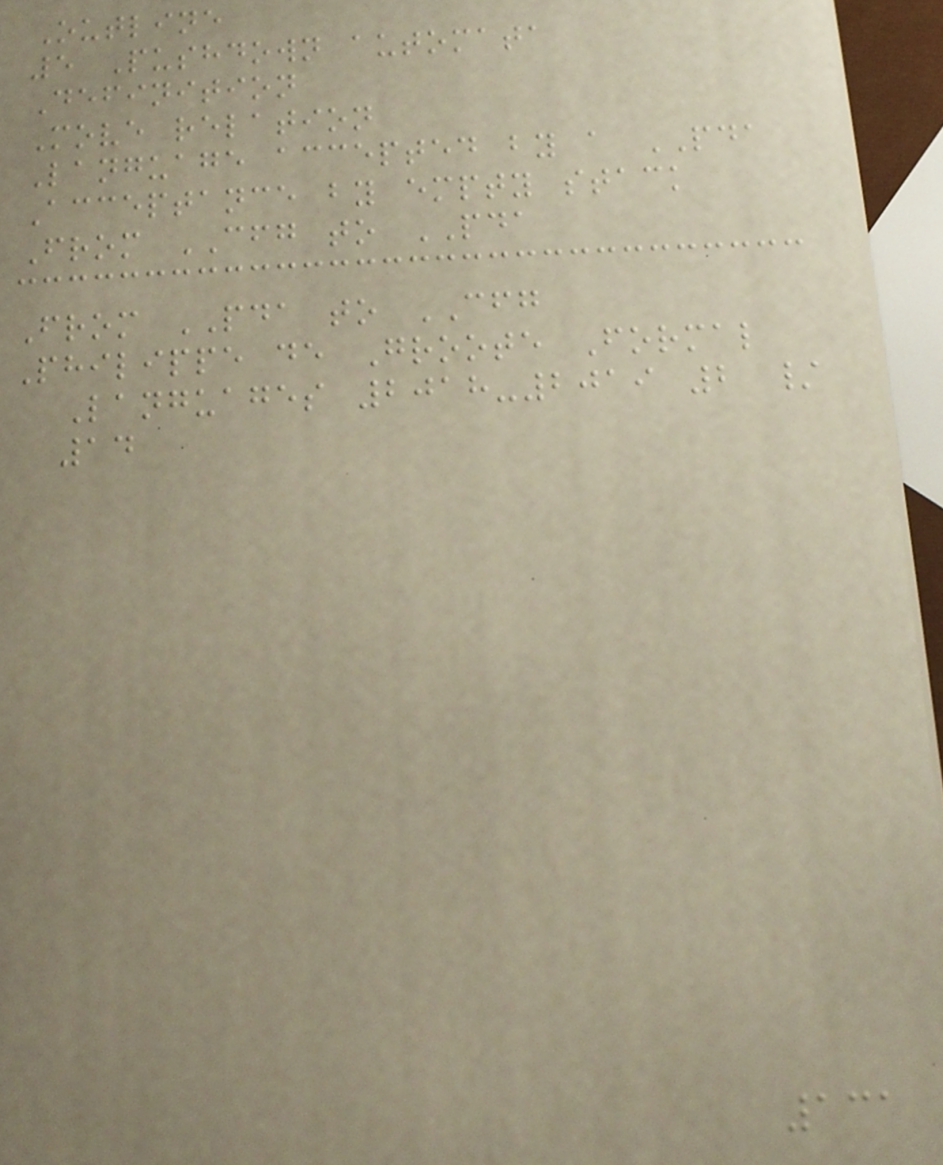Outline
5 Pushdown automata
Definition
Move relation
Language accepted by a PDA
Acceptance by empty stack
From CFG to PDA
From PDA to CFG
Philippe de Groote Formal
Languages 2018-2019 2 /
14
131
